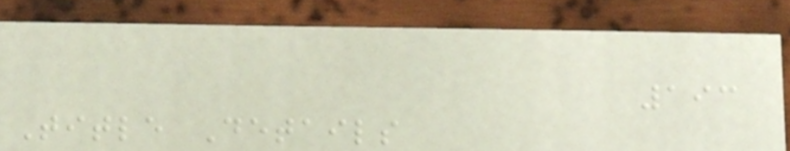193
Title Details
